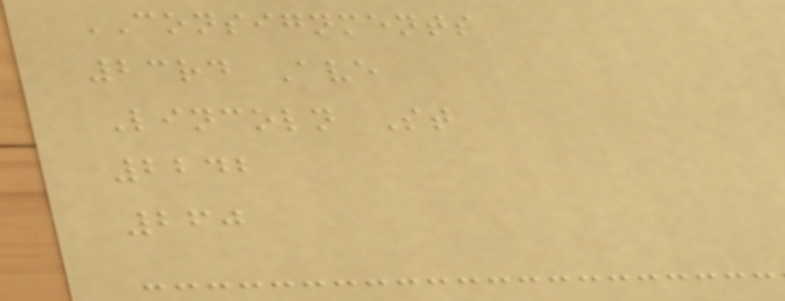CONSIGNMENTS
23rd Ave
Lincoln St
2242
260
